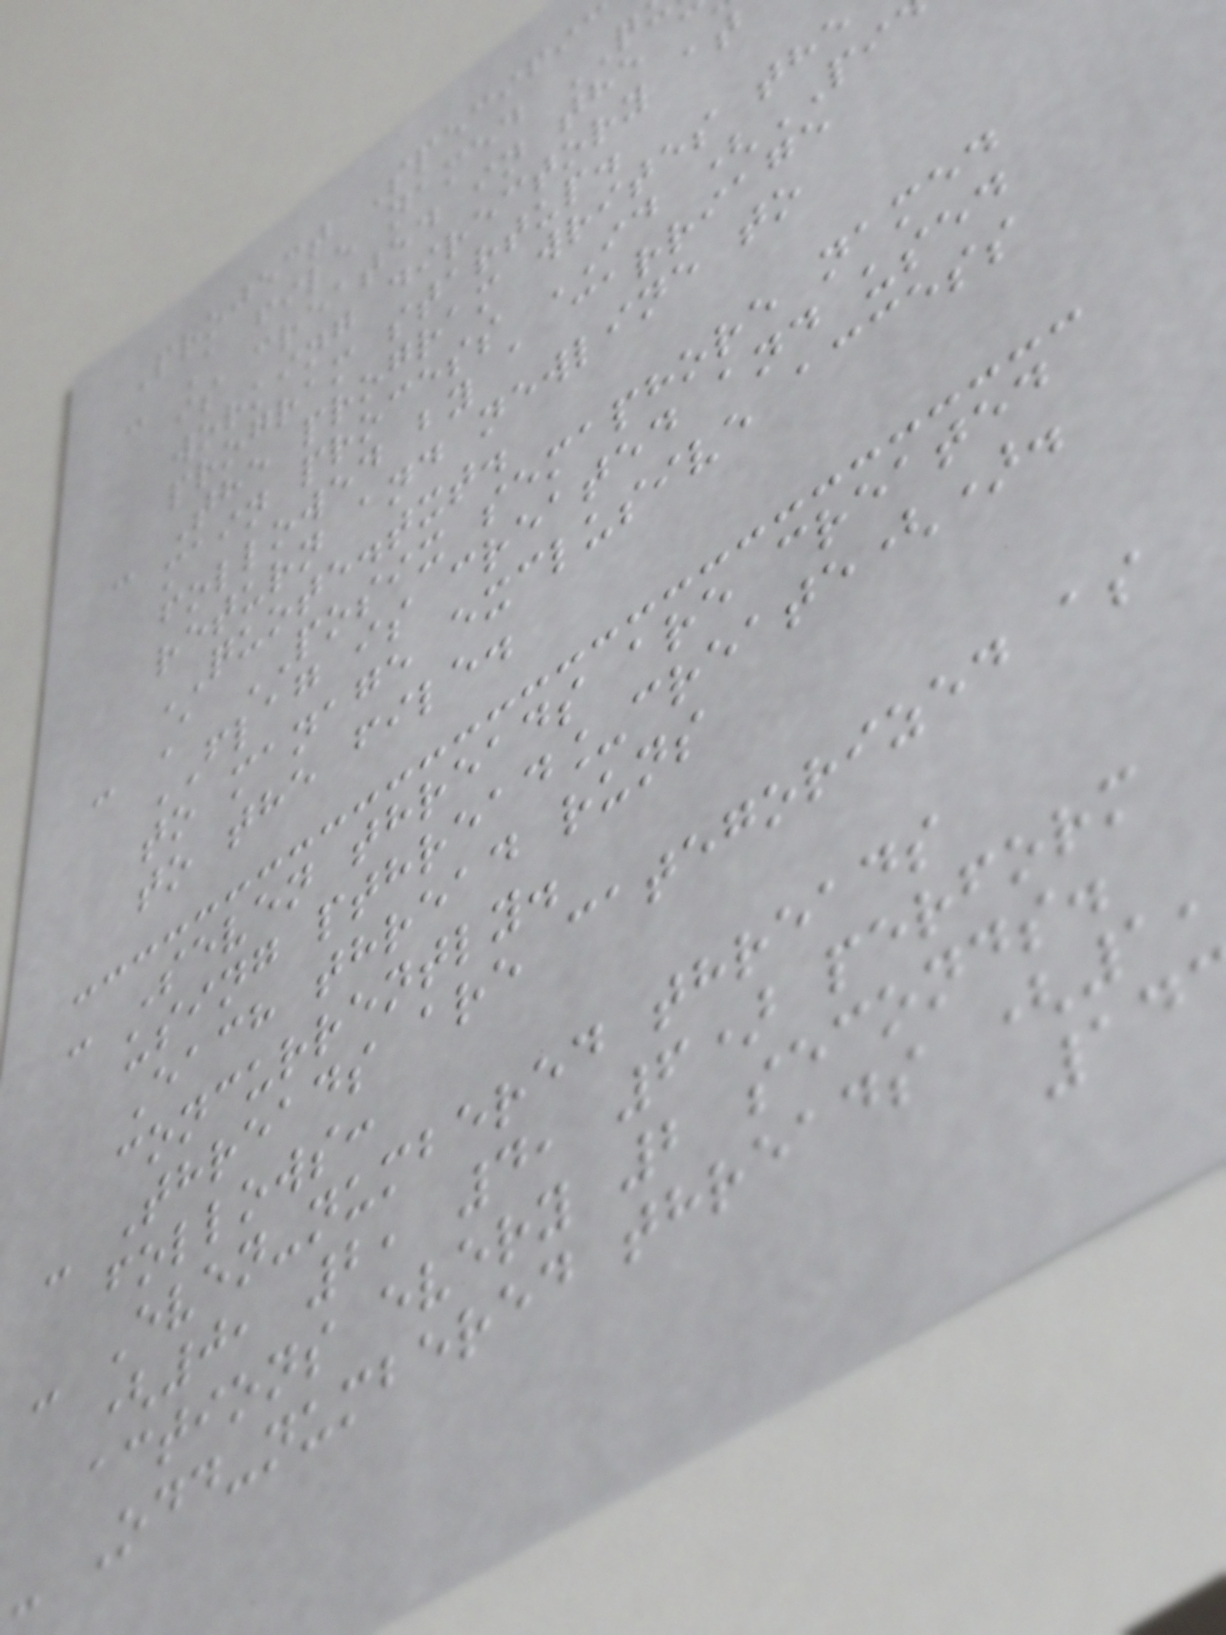Project Specific
- A file named
is created in the
working directory at
program startup.
- The program writes the
main process ID (PI
followed by a carriage
return and newline to
QUOTE.txt.
- A POSIX semaphore named
FLAG is created and used
to manage exclusive access
to the file.
- Seven threads are created
using pthread_create().
Each thread runs
concurrently.
- Threads are categorized as
follows:
- Even-numbered threads
(0, 2, 4, 6) perform
actions every 2 seconds.
- Odd-numbered threads (1,
